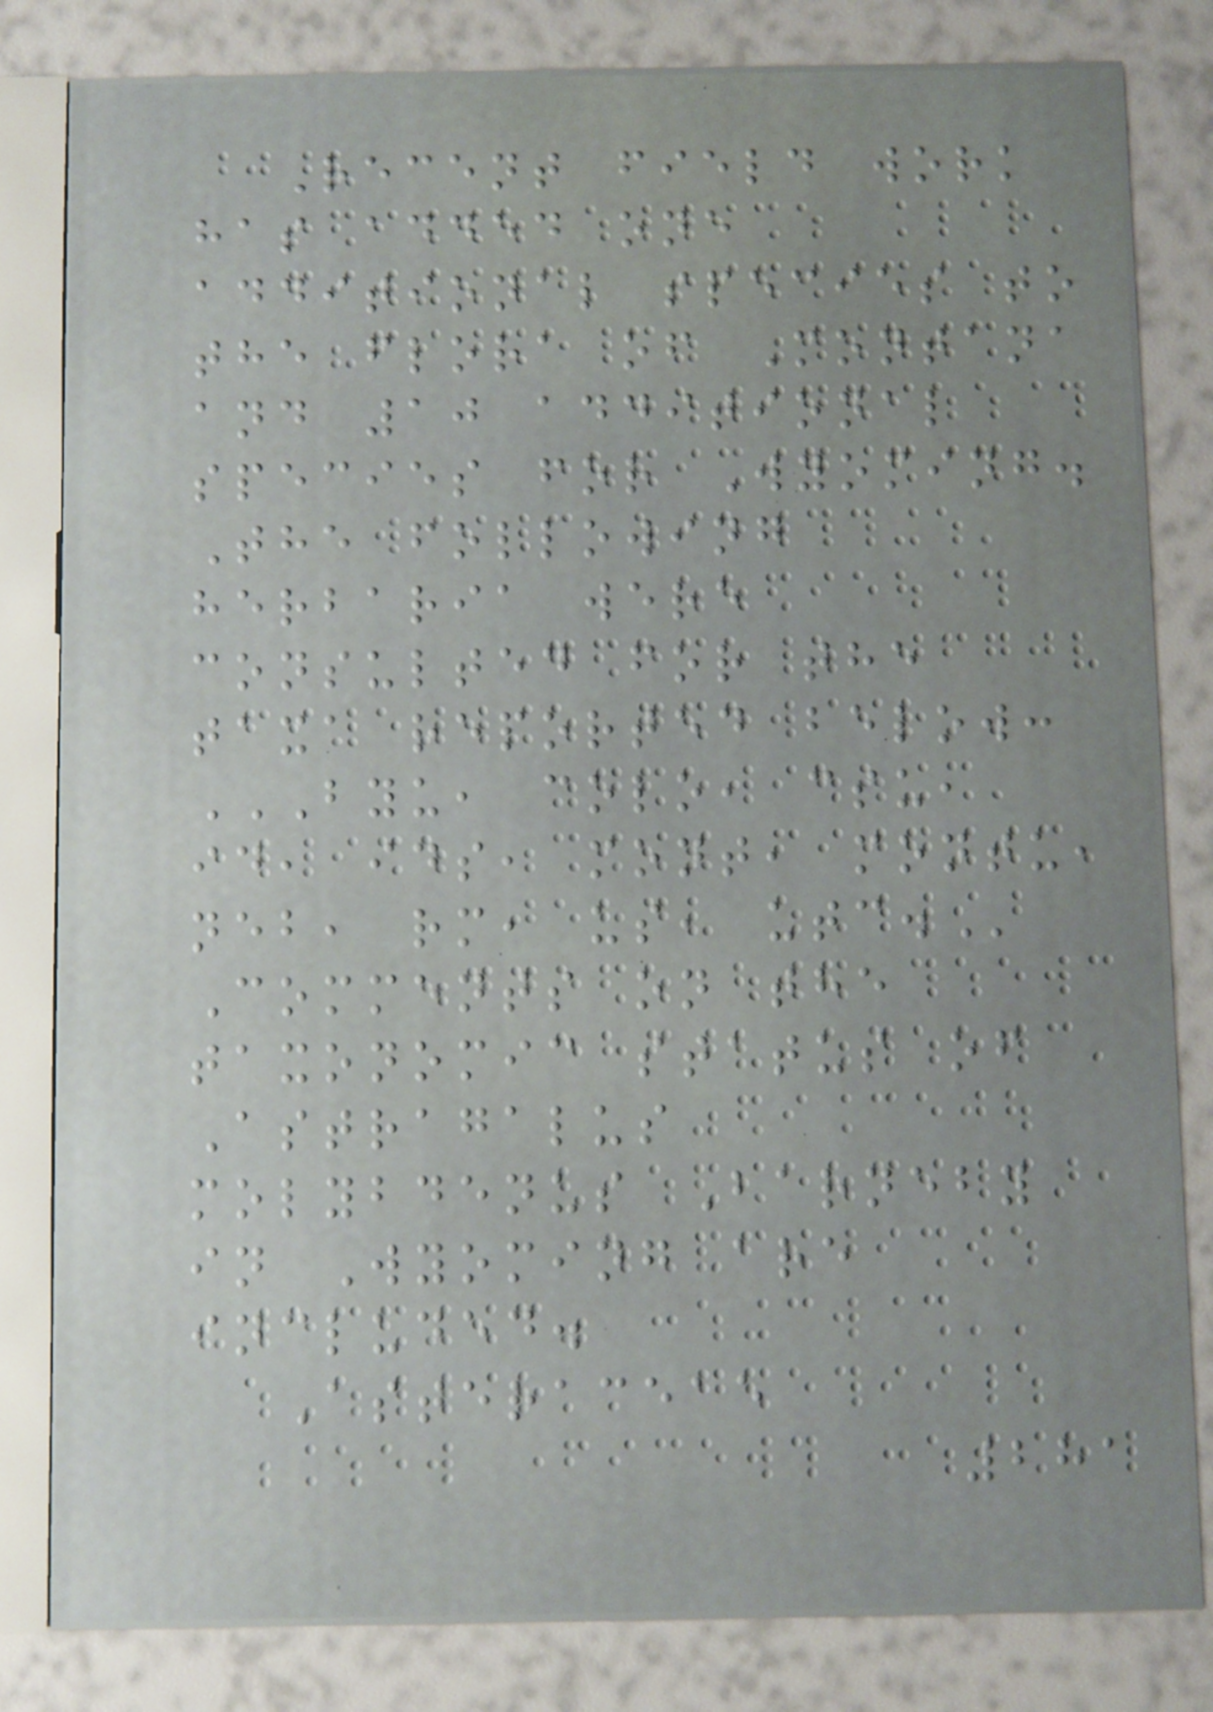Recent field work
has added one
additional species to
the flora of Montana
and 10 additional
species for Wyoming.
The following
herbaria were
consulted for the
taxa reported below:
BYU, COLO, CSU,
ID, IDS, MONT, MONTU,
NEB, RM, US, UTC.
Comments on the
taxonomic status of
Astragalus
molybdenus Barneby
in Wyoming are
included.
Asteraceae
281
